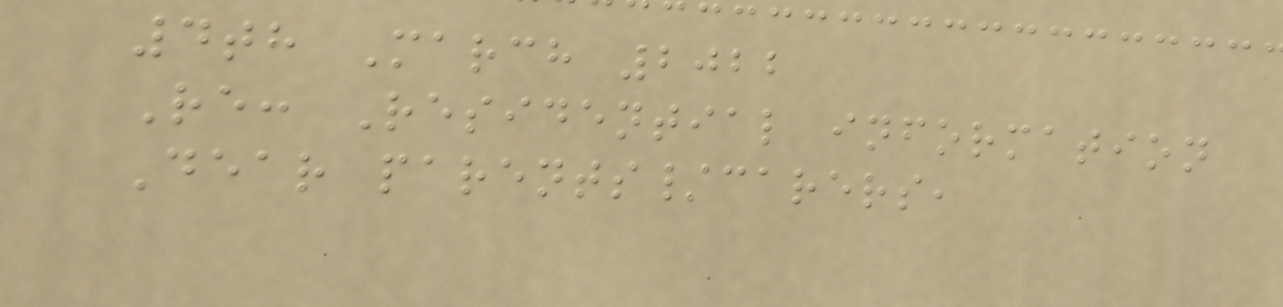4th March 2022
Re: Residential information
Dear parents/carers,
